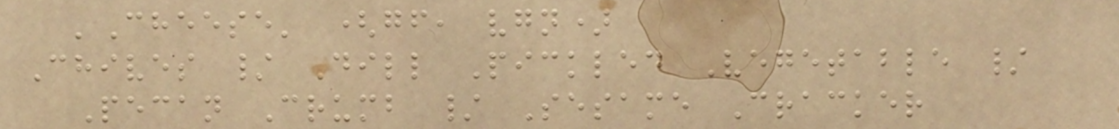'Cheese' (gf, vgn)
Chives / Dill Pickled Vegetable /
Pecan Crumb / Sesame Cracker
